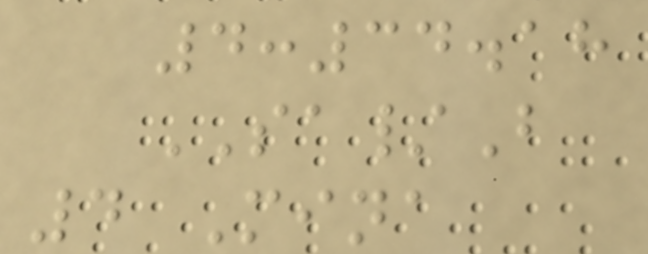4:34.18
SA/B
4 Mina
